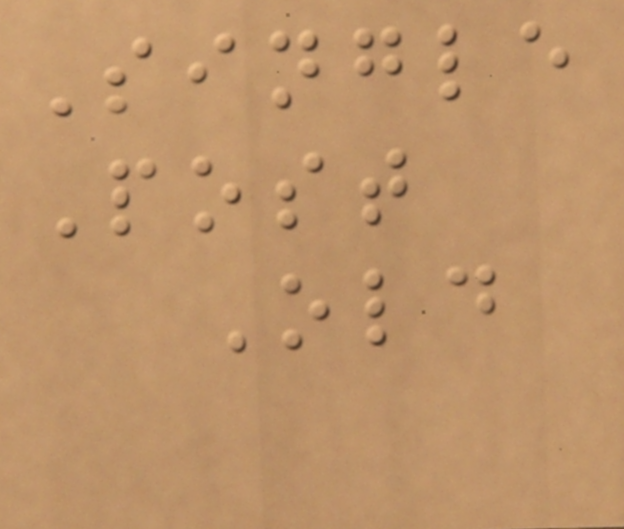Single
Post
Old
